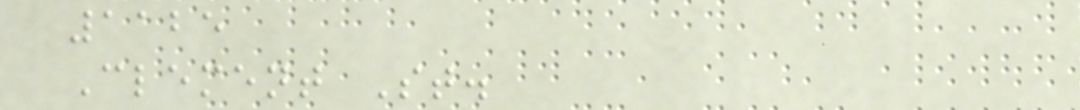1125
Clement St.
